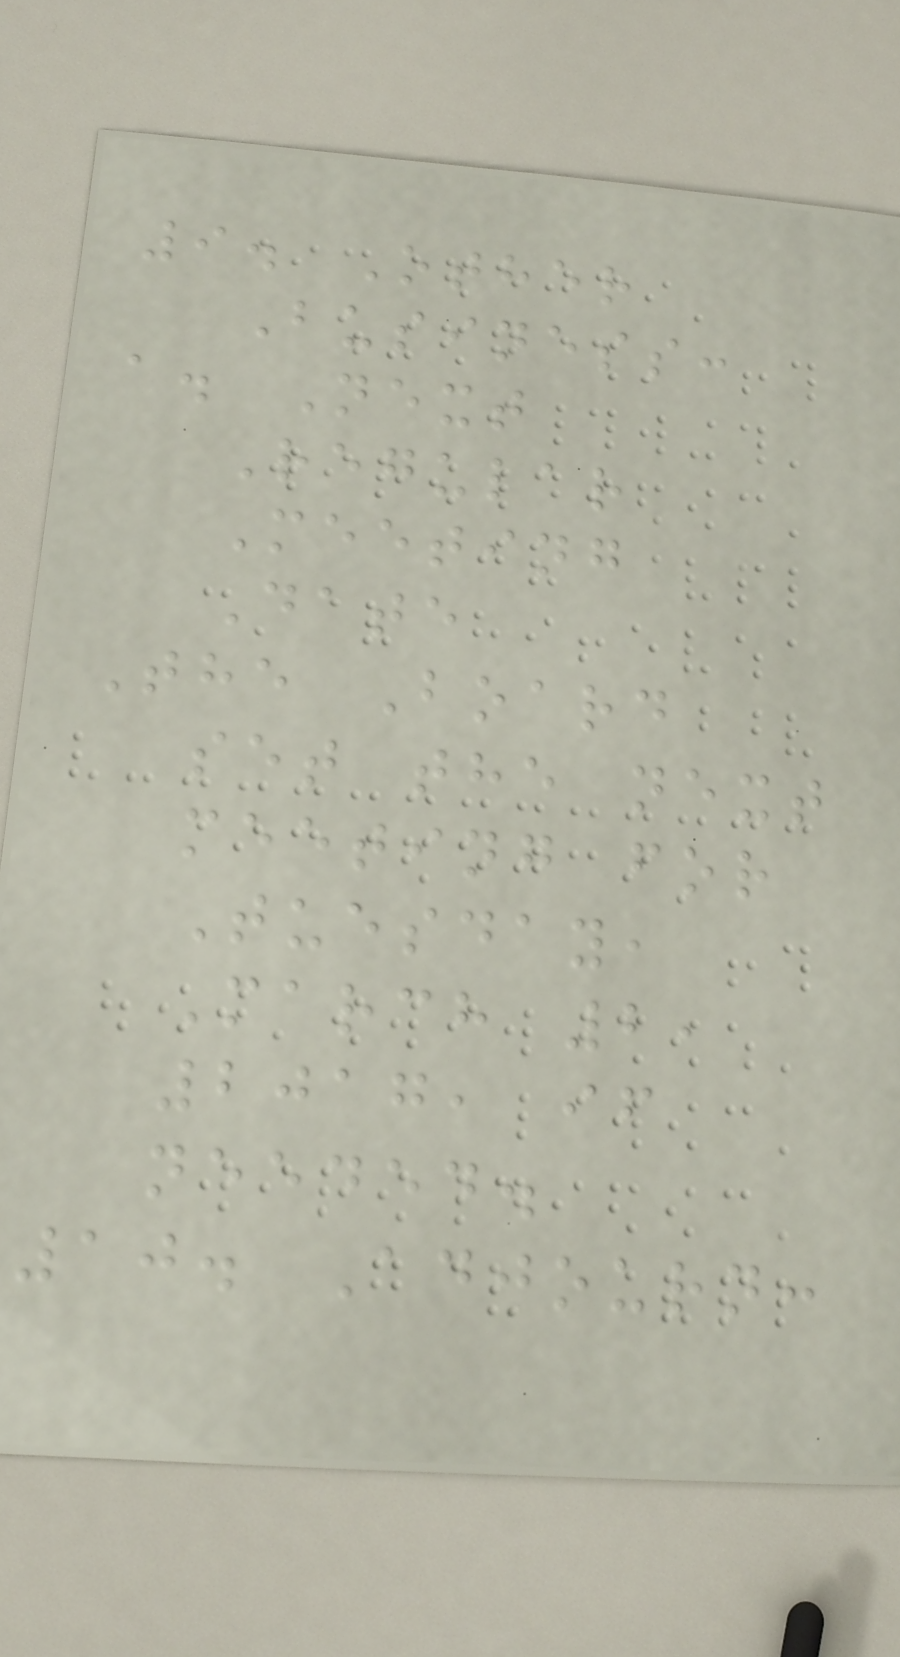9. Other
Business:
a. Next
Regular
Meeting
Date
The Board
set the next
meeting for
Tuesday,
March 2,
2017, if
needed.
10. Adjourn:
